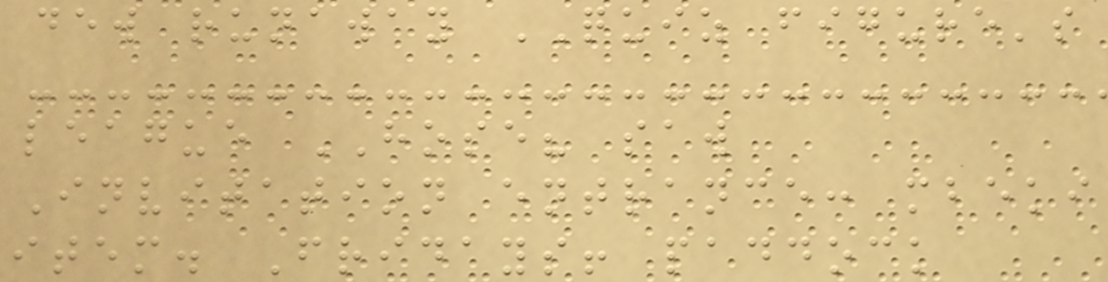dew runaway QUIZ figure's
league HOSE? saw
Invitation entrance: mbeki
item. Fridays! paddock
